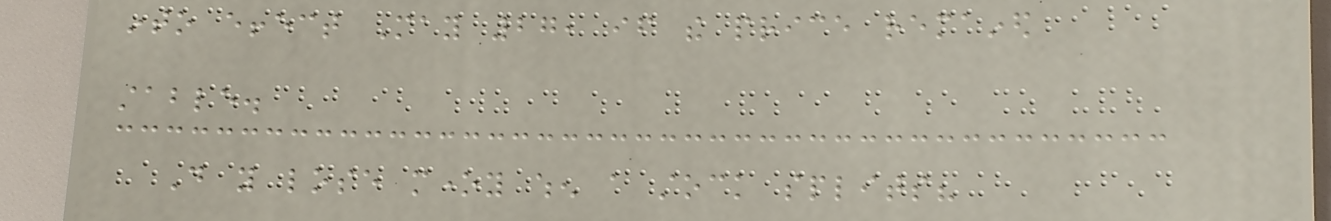into effect May 27, if the price remained
stable.
Do you lose money when a stock splits?
